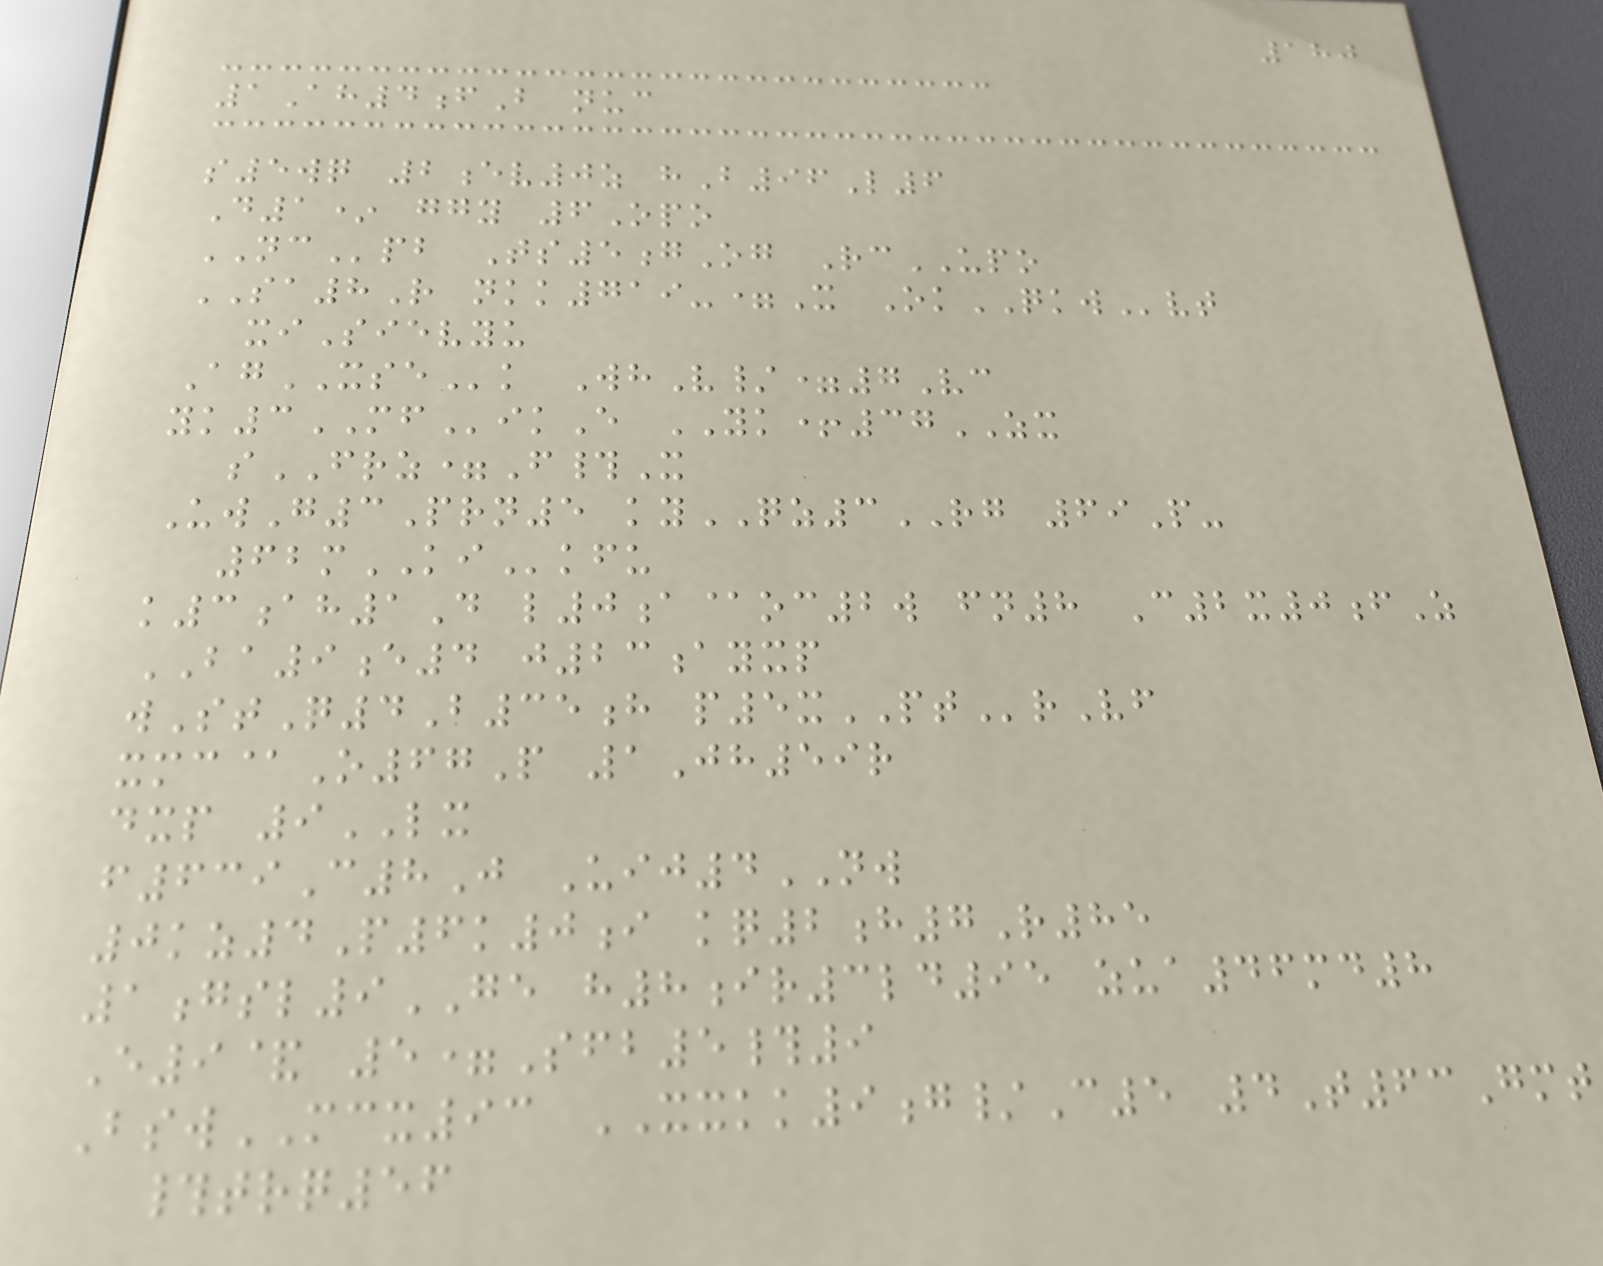180
1Ah4fB nuc
s5wq 2ev0z hB96L6
D1* ggy 6Opo
NCpb Ts5gOg RcUPO
SA8R nkk719-=X OkQKWvt
xiSievyu
AgXSEk WhV/=7Vc
yk3MFikE YK+37ZX
sFRZ=F#X
UwG3Prn5 kyQZ3RG 69P-
62mKIkfu
k3ah1D l0a@oc2w fn8 C2x0fZ
BA9e4 j23ayxp
wStQ4B35h p5xPTrVf
xmc@O67P 1Jh59r
dxp 9LX
f639C8J Uij4NW
0kz4P6k0i kq2h7R85
1gsl9GE h8ir3ld95 zua46md8
E9& 5=Sfb5#9
BswMCX93 XXKK9g/C5 4T63Gmt
#trq56
